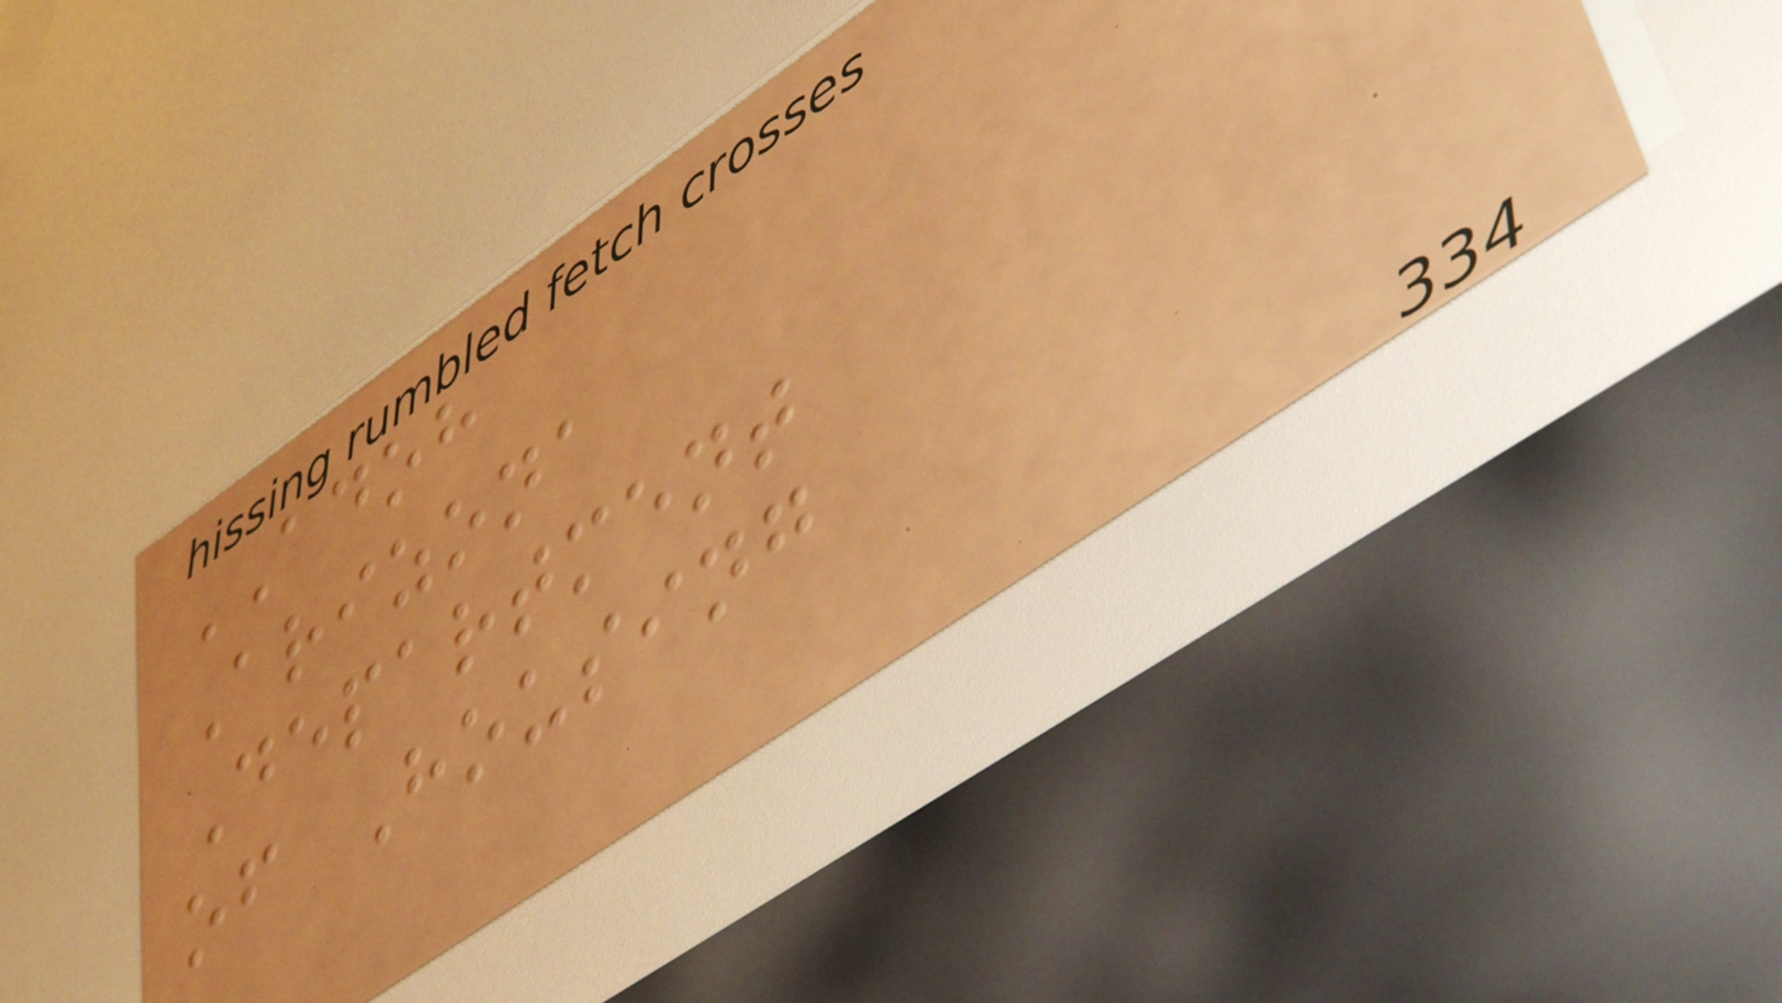ADOH
Arizona
Department
of Housing
